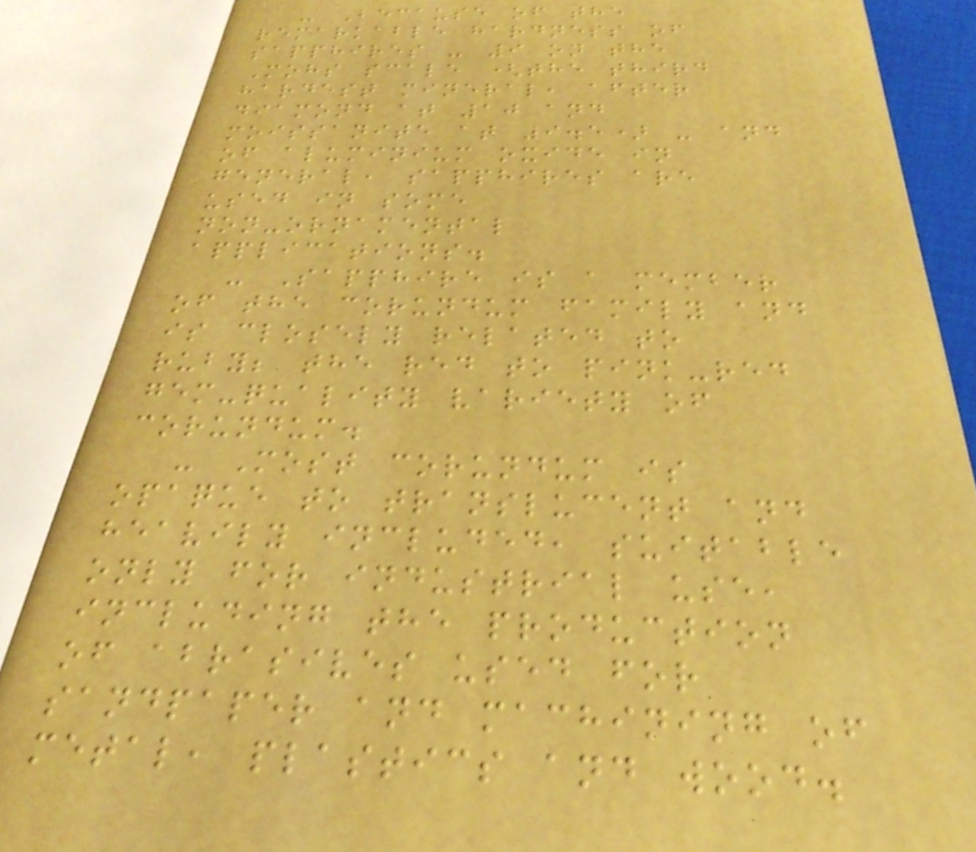- Because of the
remarkable hardness of
sapphires - 9 on the
Mohs scale (the third
hardest mineral, after
diamond at 10 and
moissanite at 9.5) - and
of aluminium oxide in
general, sapphires are
used in some
non-ornamental
applications.
- Sapphire is a member
of the corundum family and
is closely related to
ruby; the red to pink-red
gem-quality variety of
corundum.
- Most corundum is
opaque to translucent and
heavily included, suitable
only for industrial use,
including the production
of abrasives used for
sandpaper and machining of
metal, plastics and wood.
